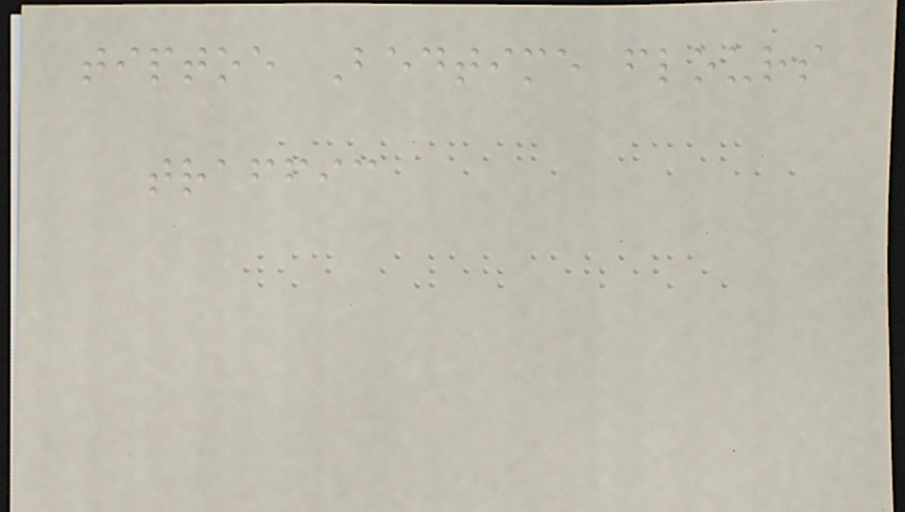tiptoe Bedtime flours
traffic
